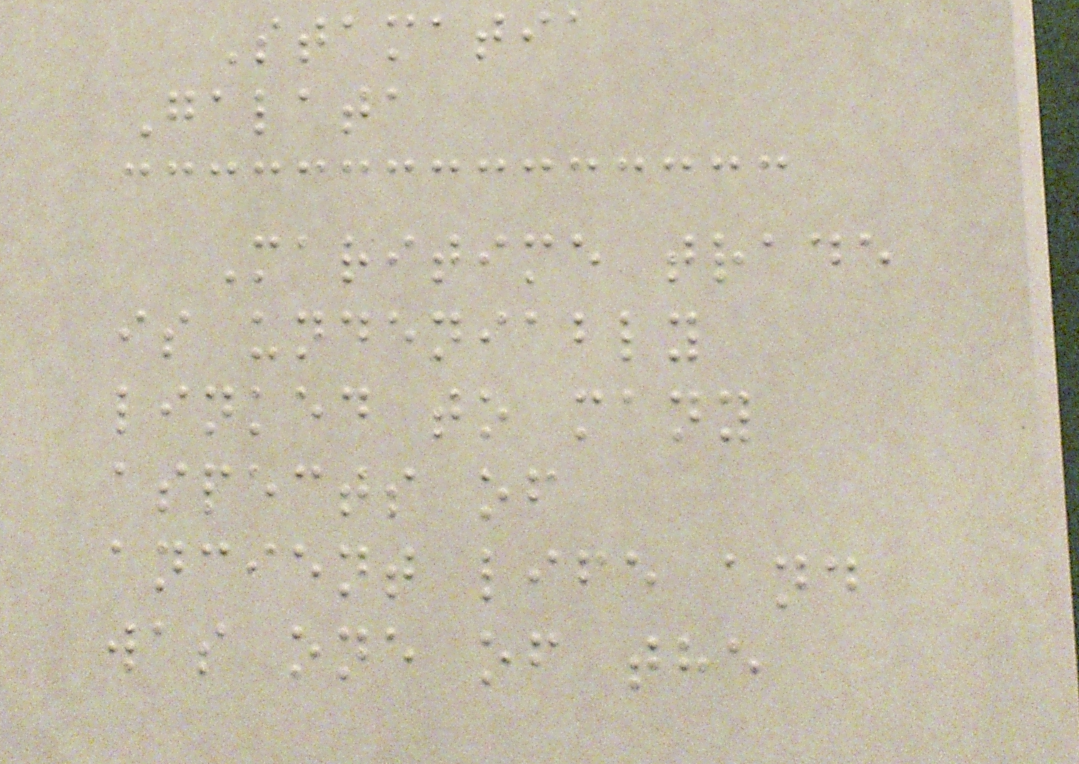Stamatia
Galata
Maritime trade
is undeniably
linked to many
aspects of
ancient life and
was one of the
